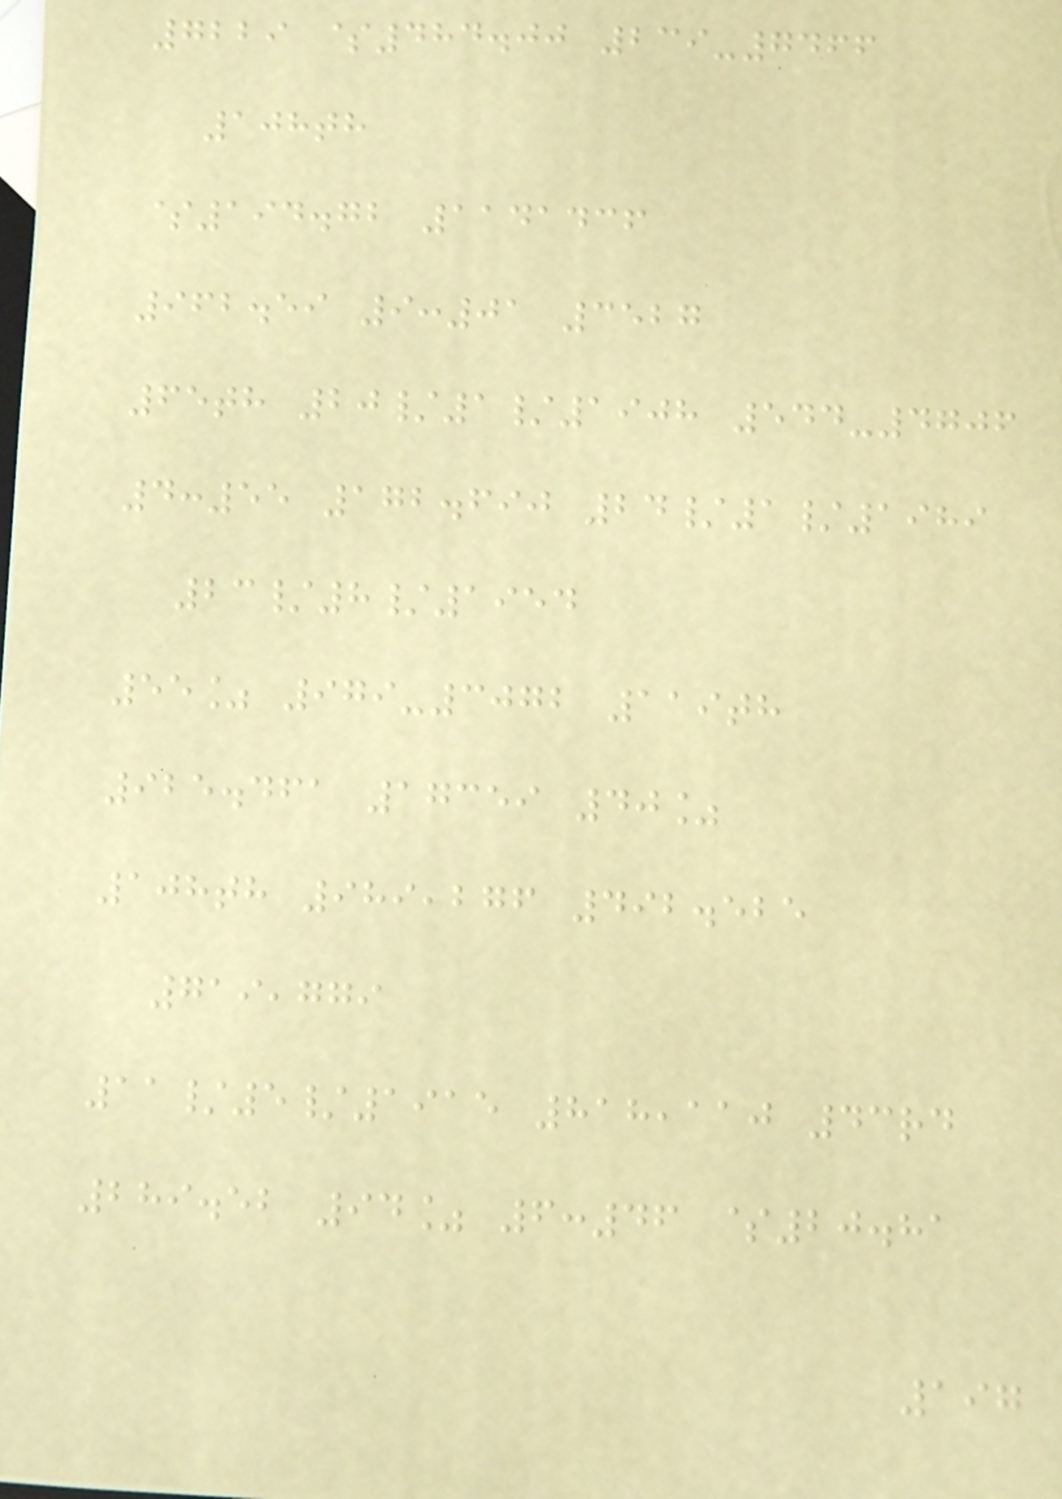7229 $484.00 239-7466
108th
$194.72 1141436
962.59 9:01 3527
65th 20/1/1908 544-4706
4:55 172.690 24/1/1989
23/8/1954
55% 979-3072 119th
925.461 17359 40%
108th 989,276 492.525
719,779
11/5/1915 818,110 43rd
289.52 94% 6:46 $20.81
197
